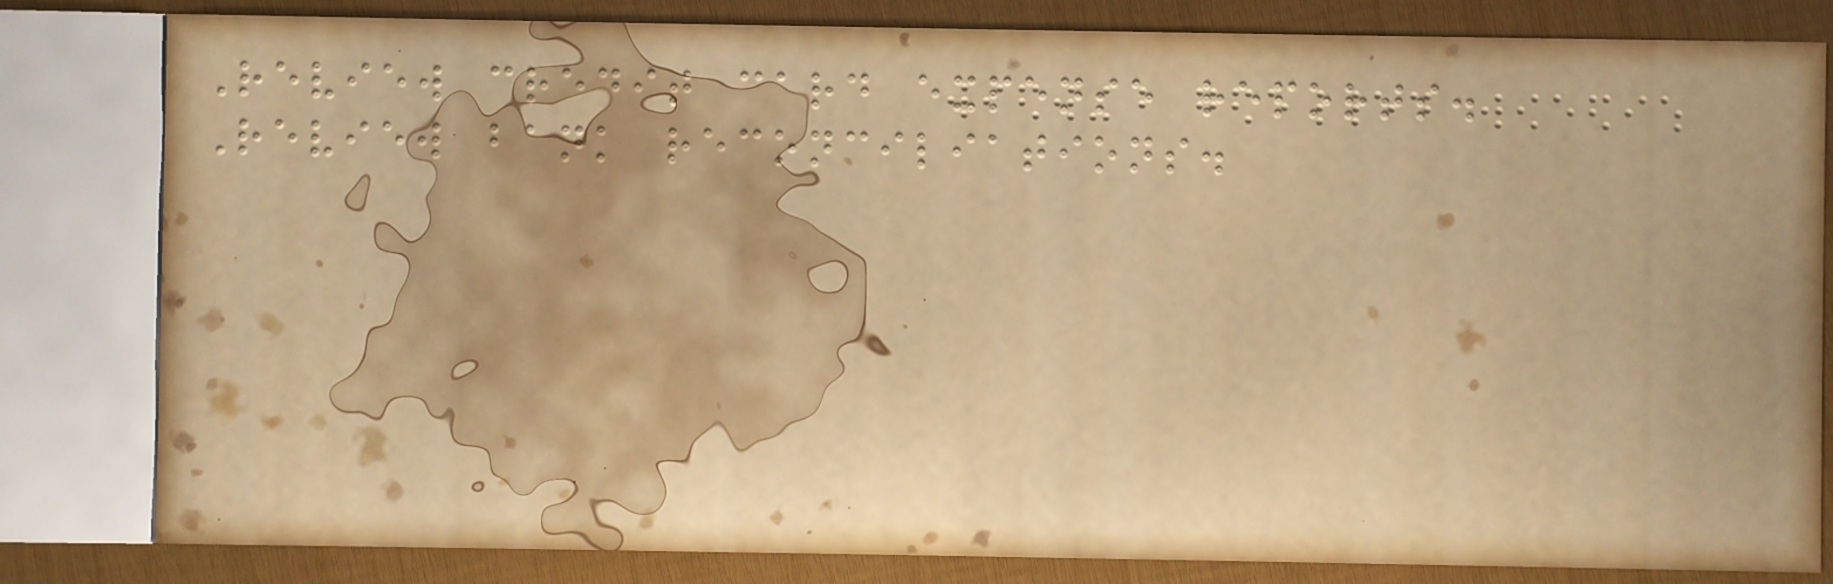Review credit card expense reports.
Review bank reconciliations.
